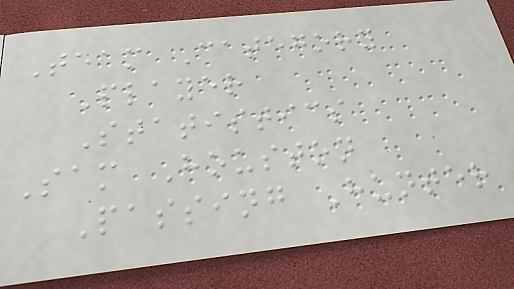Team Category
Player
Statistics
Sam Houston
Passing Hunter
